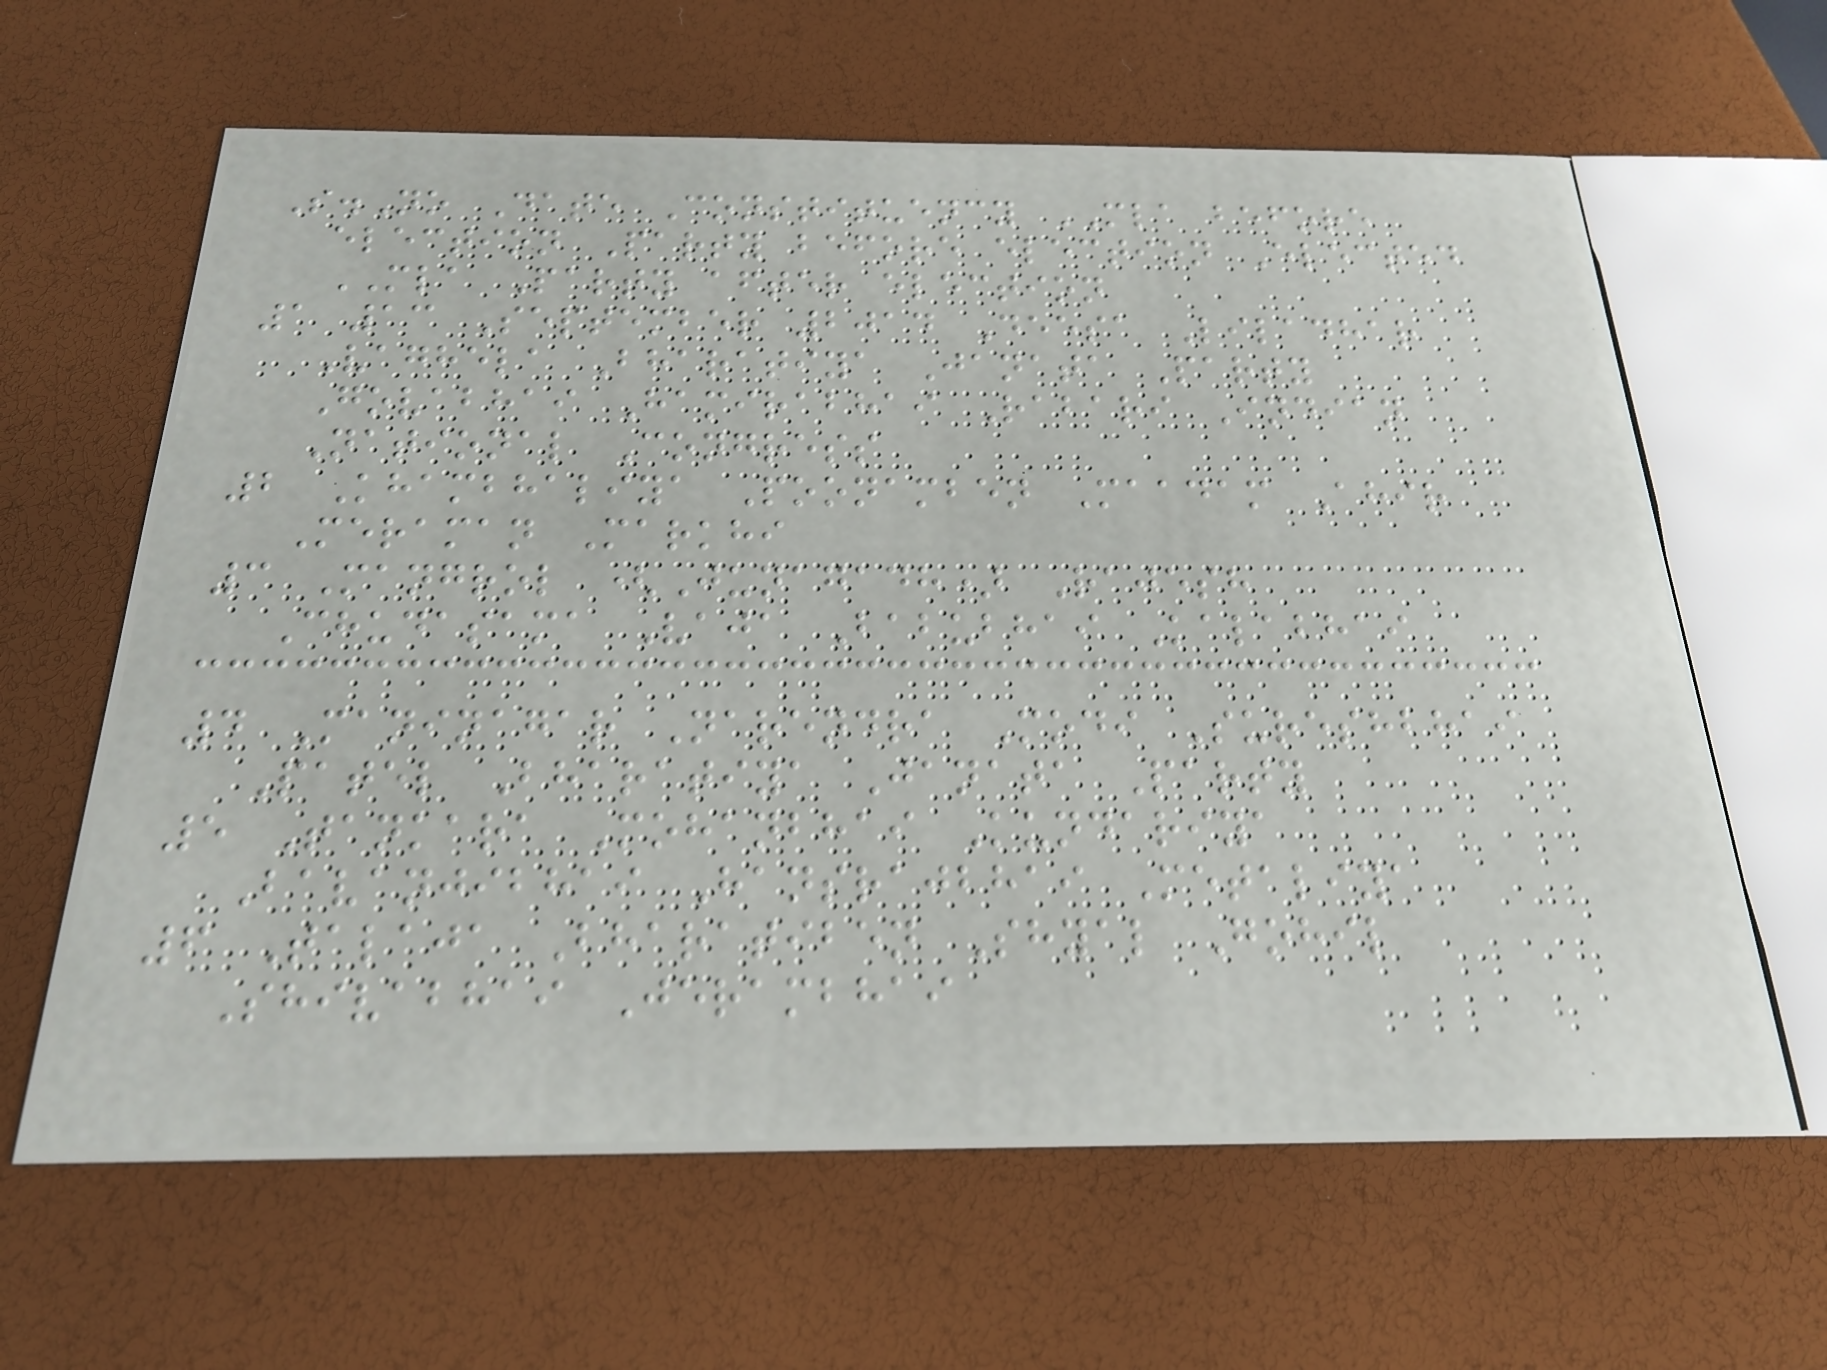S.No Date Constituency MLA before
election Party before election Elected
MLA Party after election
1 13 September 2014 Deesa Liladhar
Vaghela Bharatiya Janata Party
Govabhai Hamirabhai Rabari Indian
National Congress
2 Khambhaliya Poonamben Maadam Ahir
Meraman Markhi
3 Mangrol (Junagadh) Rajesh
Chudasama Vaja Babubhai Kalabhai
4 Maninagar Narendra Modi Sureshbhai
Patel Bharatiya Janata Party
5 Tankara Mohanbhai Kundariya
Bavanjibhai Hansrajbhai Metaliya
6 Talaja Bharatiben Shyal Gohil
Shivabhai Jerambhai
